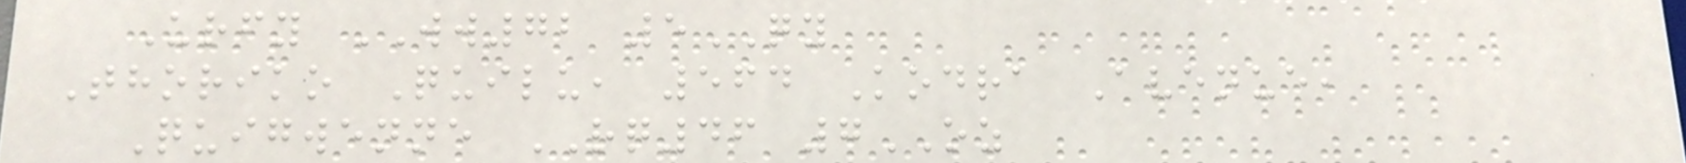Urfy WW72 5QY
Thoriko Quilu, 564 Kodra Avenue,
Quigwenne RQ46 7OZ
